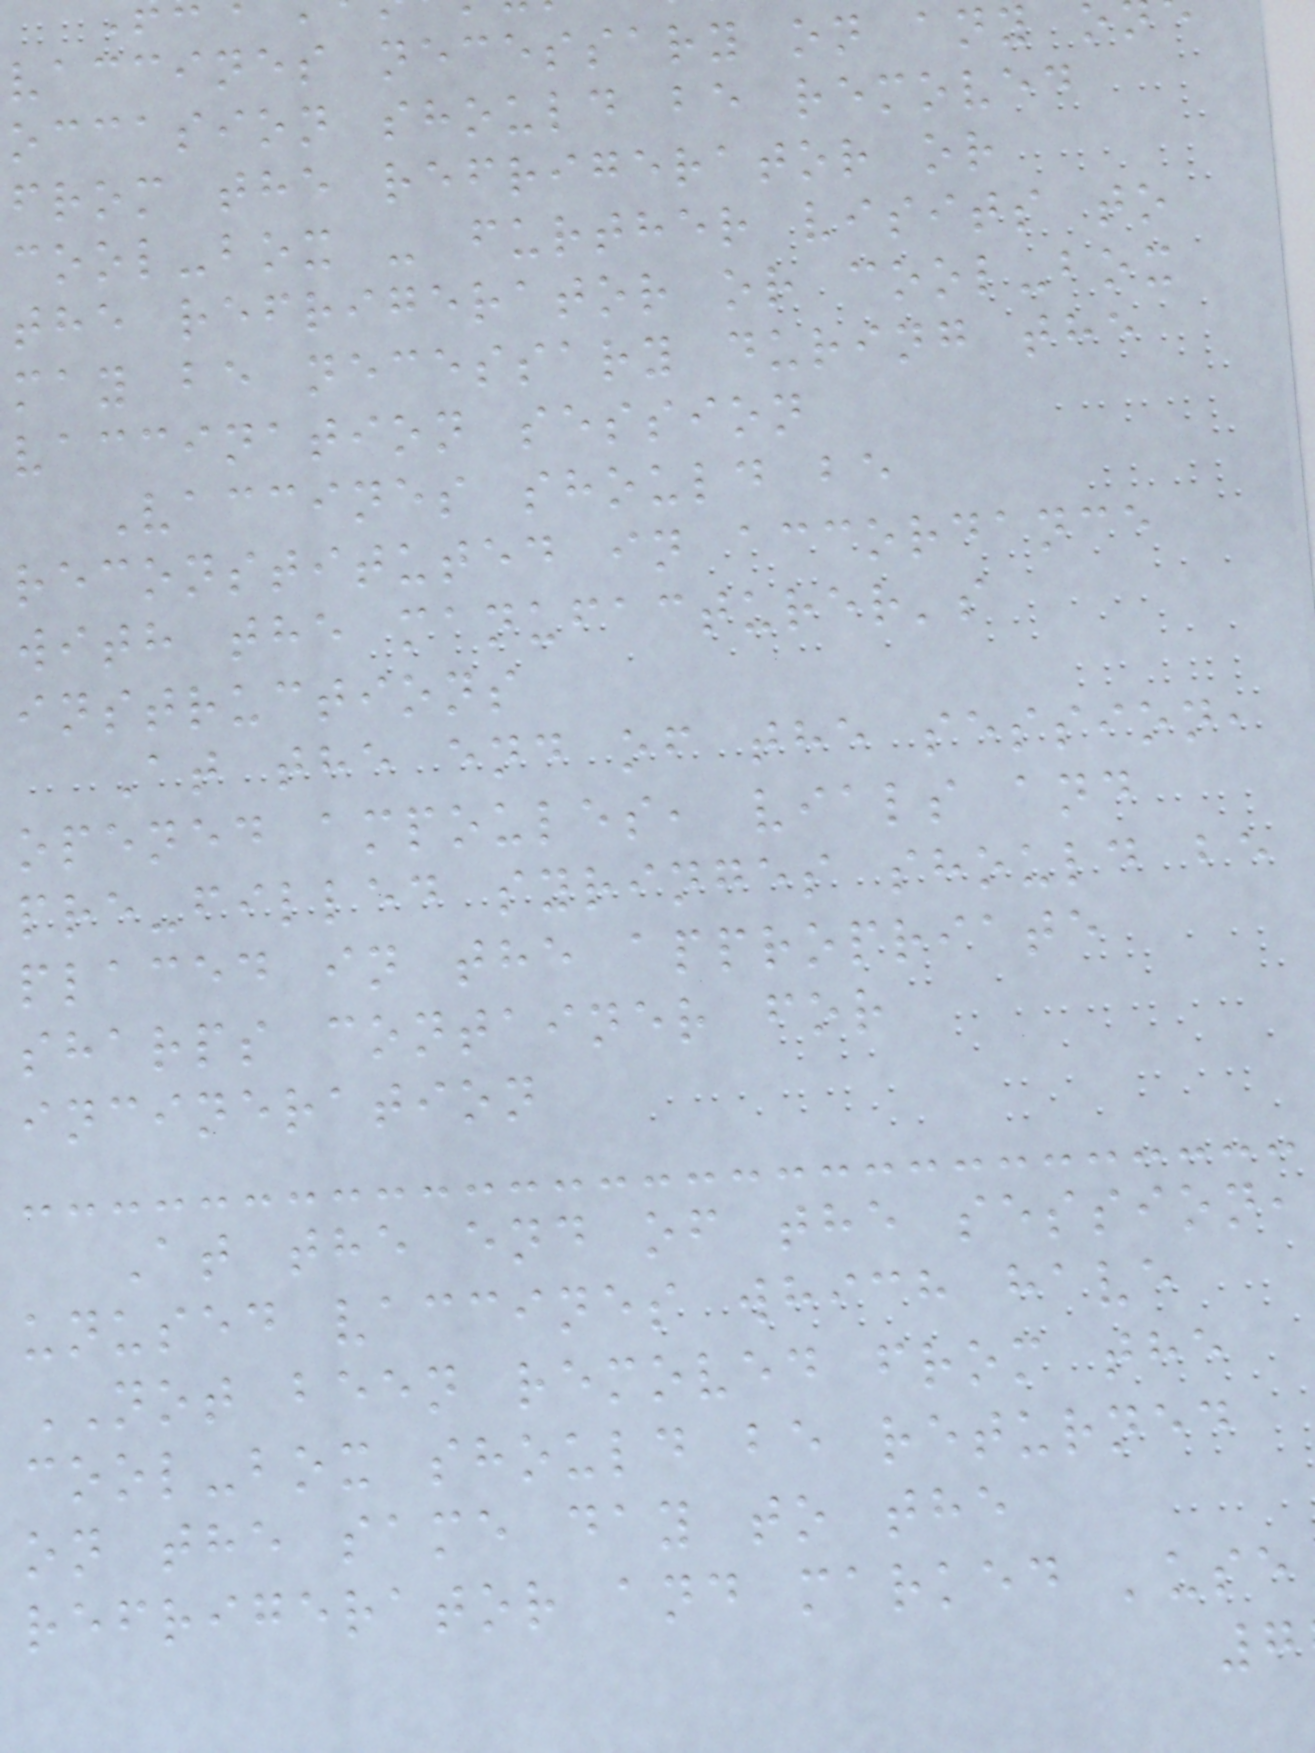vaccines necessary on any
occasion should be removed
from the refrigerator or
cool-box - further visits to
the refrigerator or cool-box
may be necessary during the
vaccination session
Vaccines should be
reconstituted in accordance
with the manufacturer's
instructions
At the end of the session,
opened ampoules, vials and
pre-filled syringes should be
placed in the appropriate
sharps container for
incineration
At the end of the session,
unused vaccines which have
NOT been removed from the
cool-box should be returned
on the same day to the
refrigerator and marked 'use
